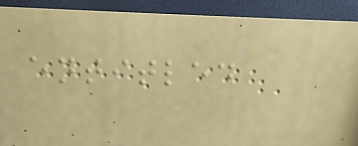entitled
